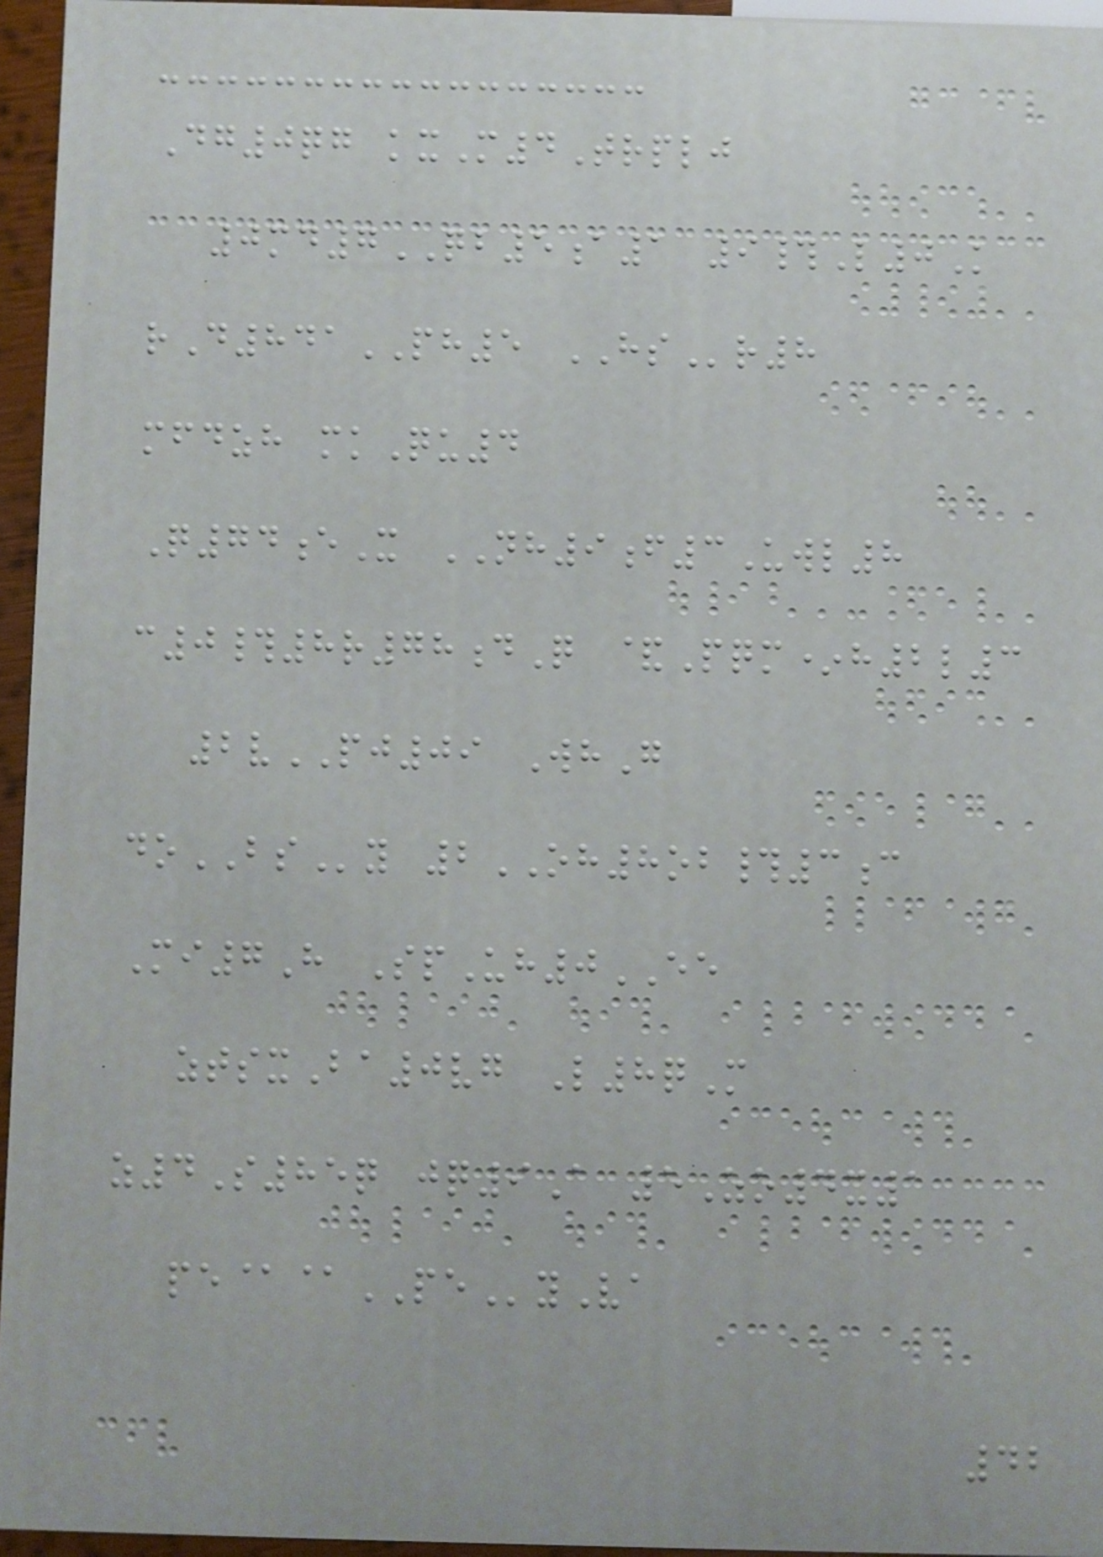Dg0qg kxM4Trplj
0md7QB5a1 9#L0K
rD841PH5 HSr8
mfdzh mkQu4
Q74eX NH9f3Uwl8
c0#8r78dQ &Pqm*h2l3
2vPJ09 WhG
doBSy 2OH8ob#3c
Mi7H SpUh0EE
ztsxBa0vg L8qM
z4S85q jq9A 5Zo4x1
pe@@PEyVa
42
